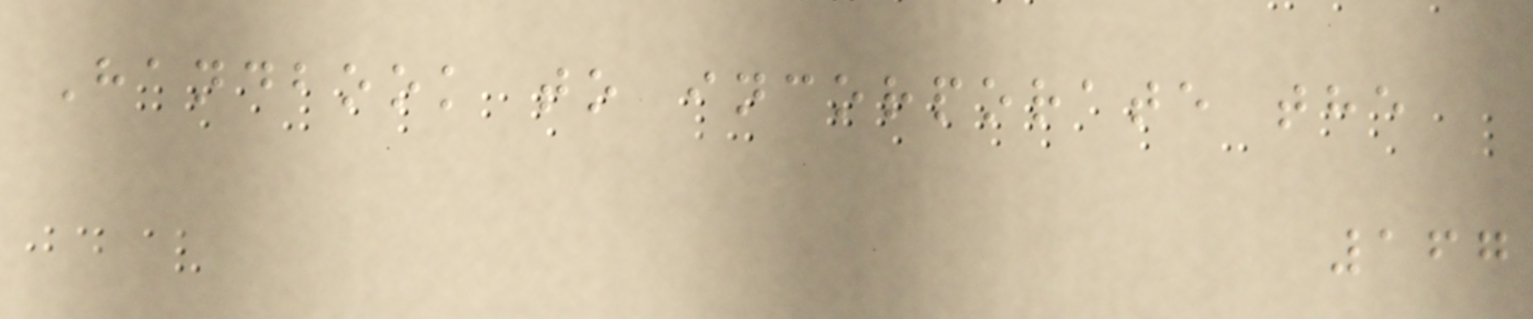Handbook to incorporate the
167
